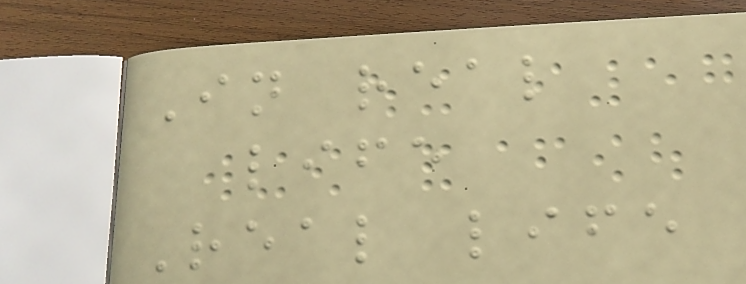In real
life
Real life
